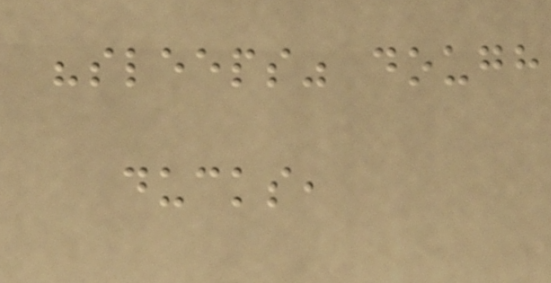"sleeps" dough
ducks,
